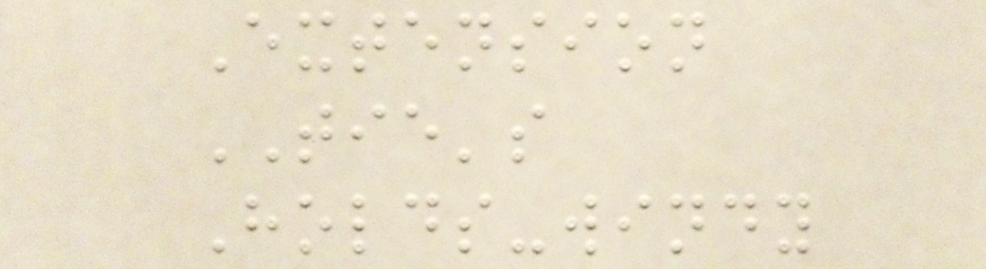Extension
TIE's
Holds-windy
